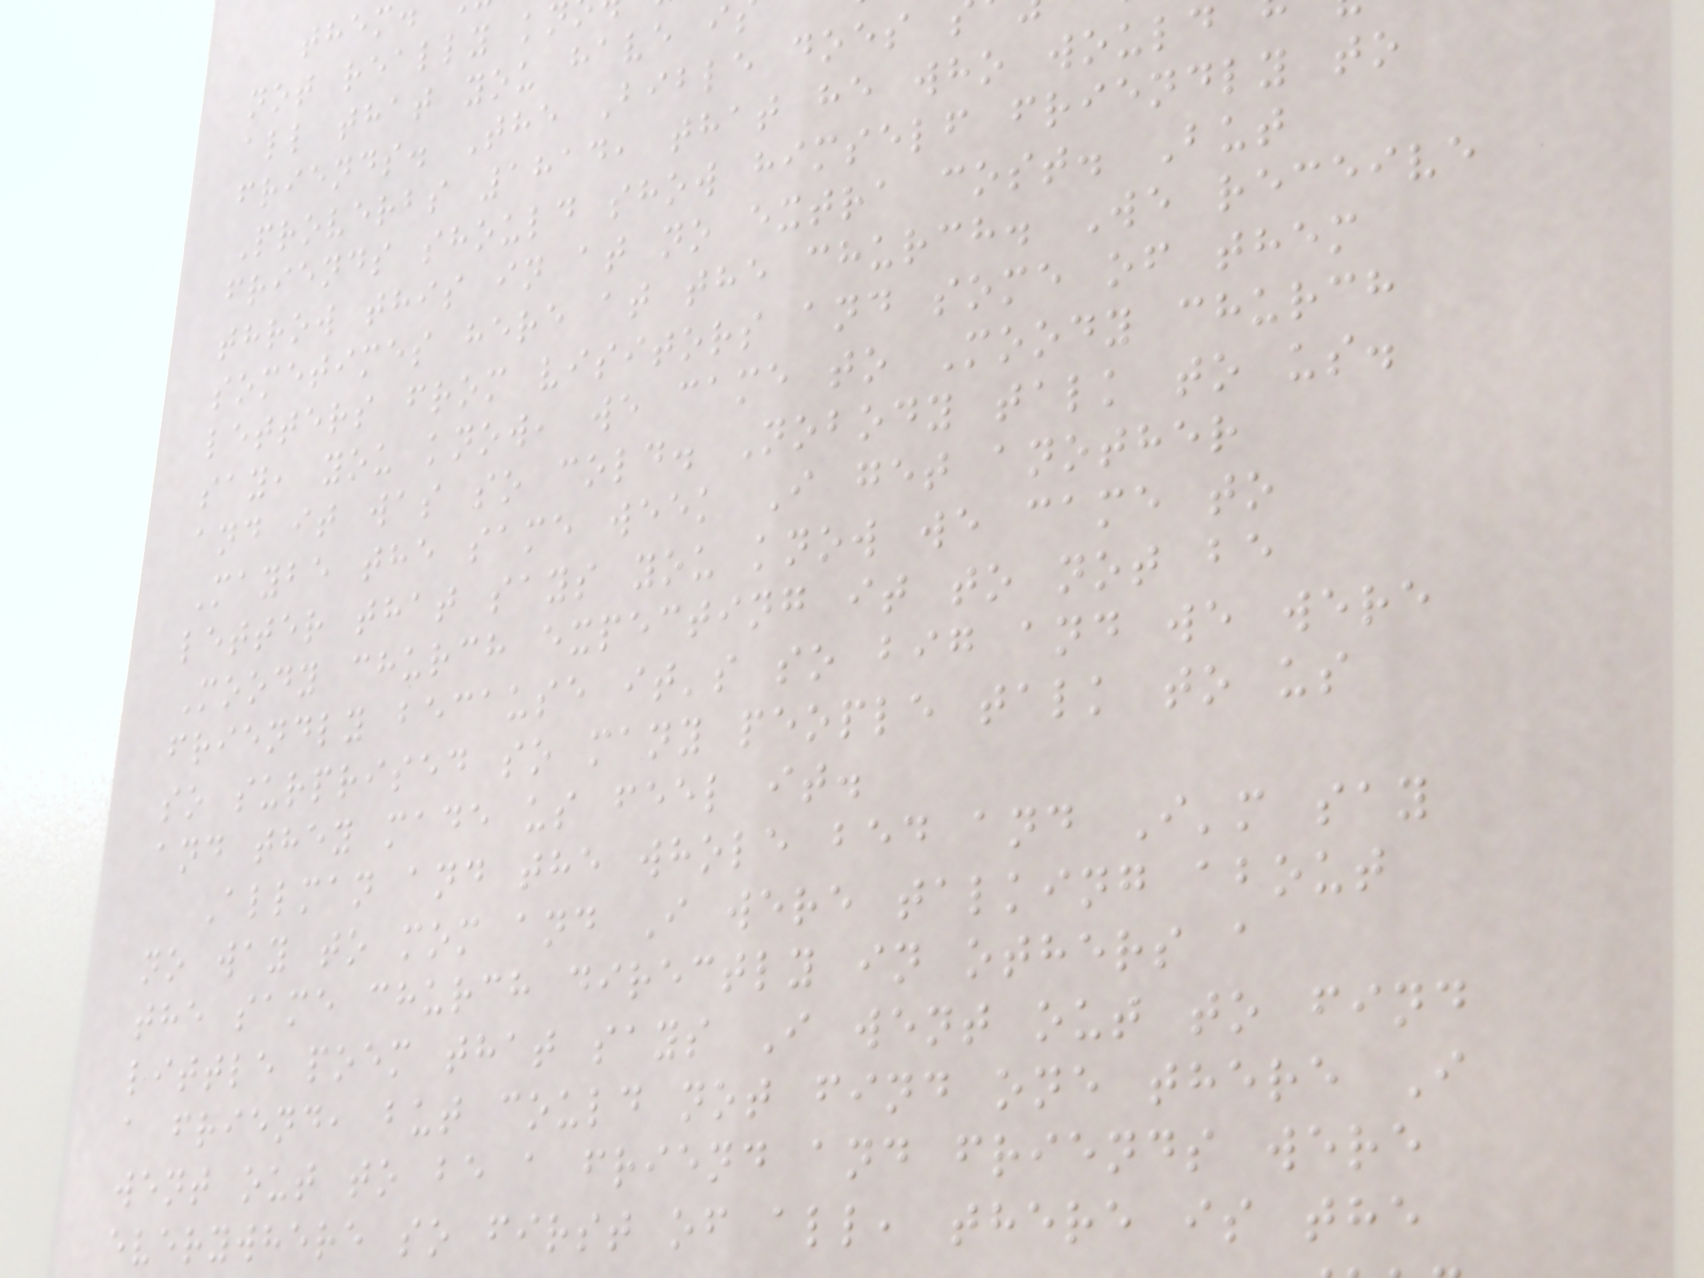not really kn
all that you have i
friends. The Bible does
Proverbs 1814, that he who would
friends should show himself friendly to
throw this in at no extra cost. But
sometimes here at the church. We receive
letters from visitors and some of them
say, you know, we came to Moody church
and it was so cold. Nobody talk to us.
Maybe the same week I get another
letter that says you know we came to
Moody church expecting it to not be
friendly because it's so big and we were
so surprised so many people talk to us
and they made us feel it.
Allman and the whole bed and I'm say
no way to mom and I were talking about
the same church directly in others a
little poem that says I went out to find
a friend, but could not find one there I
went out to be a friend and friends were
everywhere so first of all, there is the
